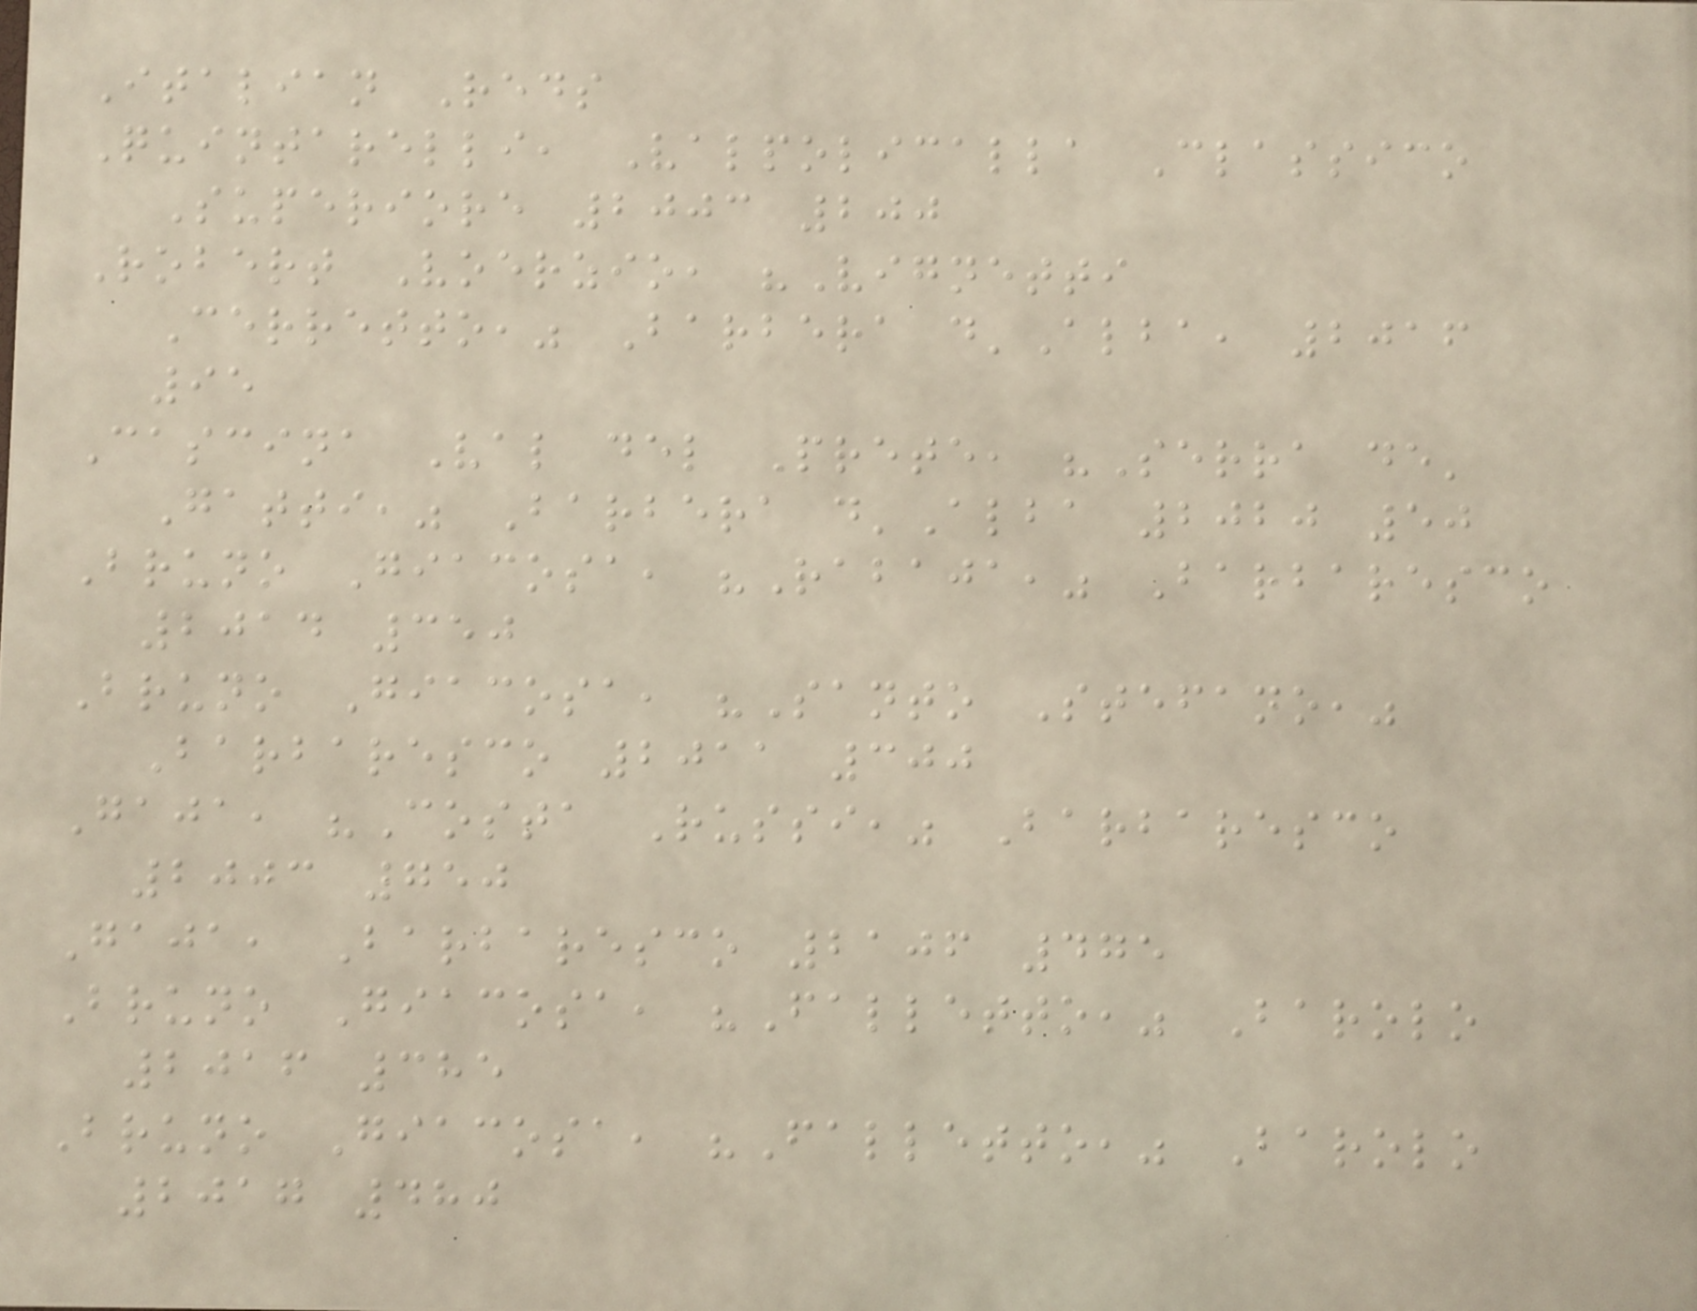Italian Reds
Quintarelli, Valpolicalla Classico
Superiore 2003 200
Robert Voerzio, "Vignetti
Cerretto," Barbera d'Alba, 2016
95
Cascina Val del Prete, "Serra de'
Gatti," Barbera d'Alba 2020 50
Bruno Giacosa, "Rabaja," Barbaresco
2014 350
Bruno Giacosa, "Santo Stefano,"
Barbaresco 2011 300
Gaja, "Costa Russi," Barbaresco
2003 750
Gaja, Barbaresco 2106 475
Bruno Giacosa, "Falletto," Barolo
2016 385
Bruno Giacosa, "Falletto," Barolo
2017 480
